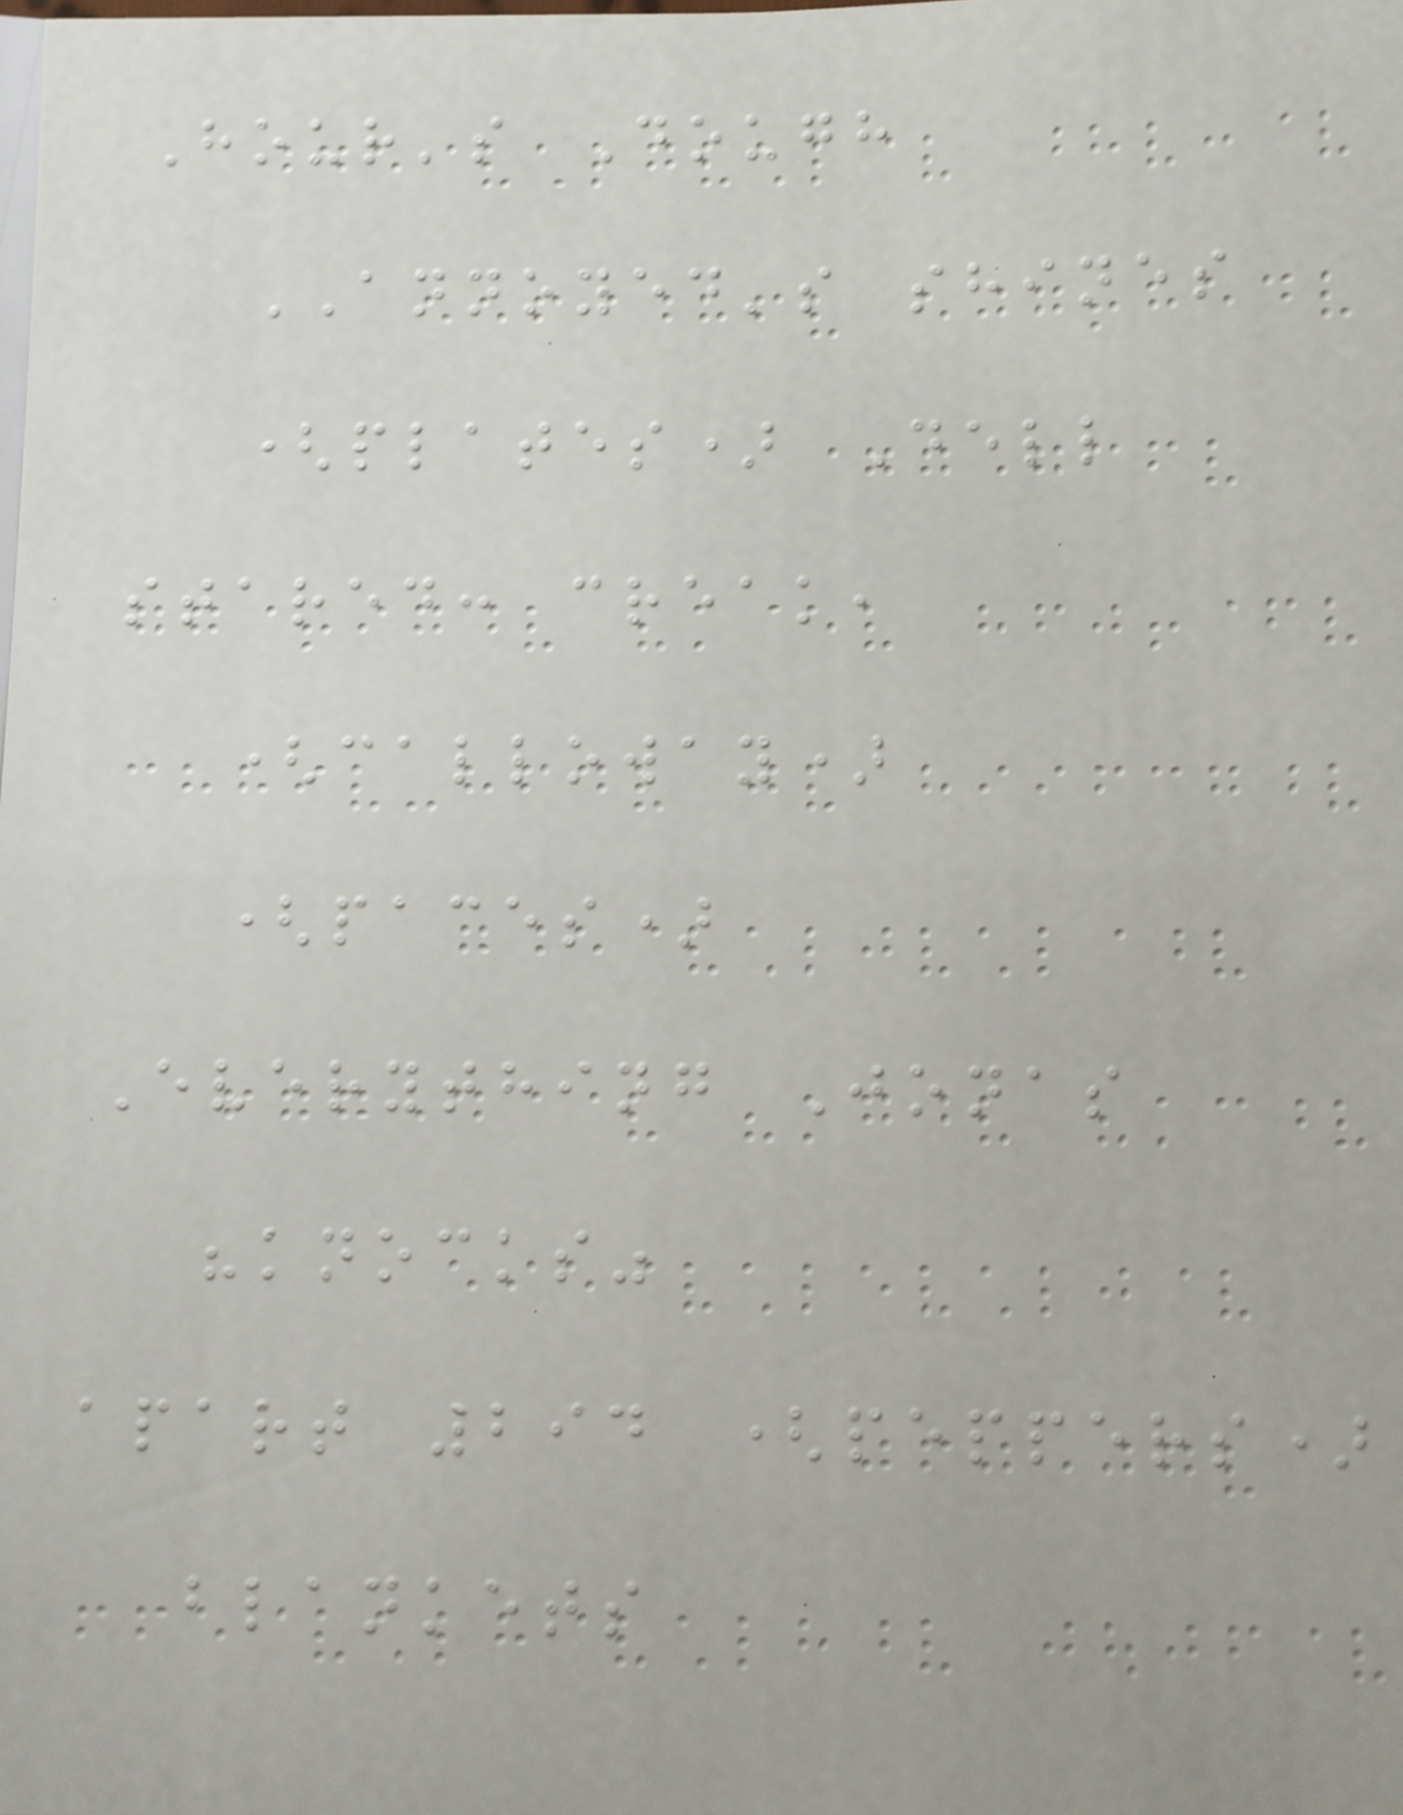Hour's Dough
ANNOYED's shines
(plates) Dell
stared: creak,
(calloway)
(paces)
Everything Jonas
"knocks"
apart 294 (peppers)
blankets
